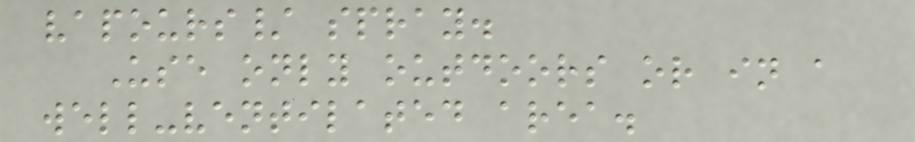vapours/ spray.
Use only outdoors or in a
well-ventilated area.
